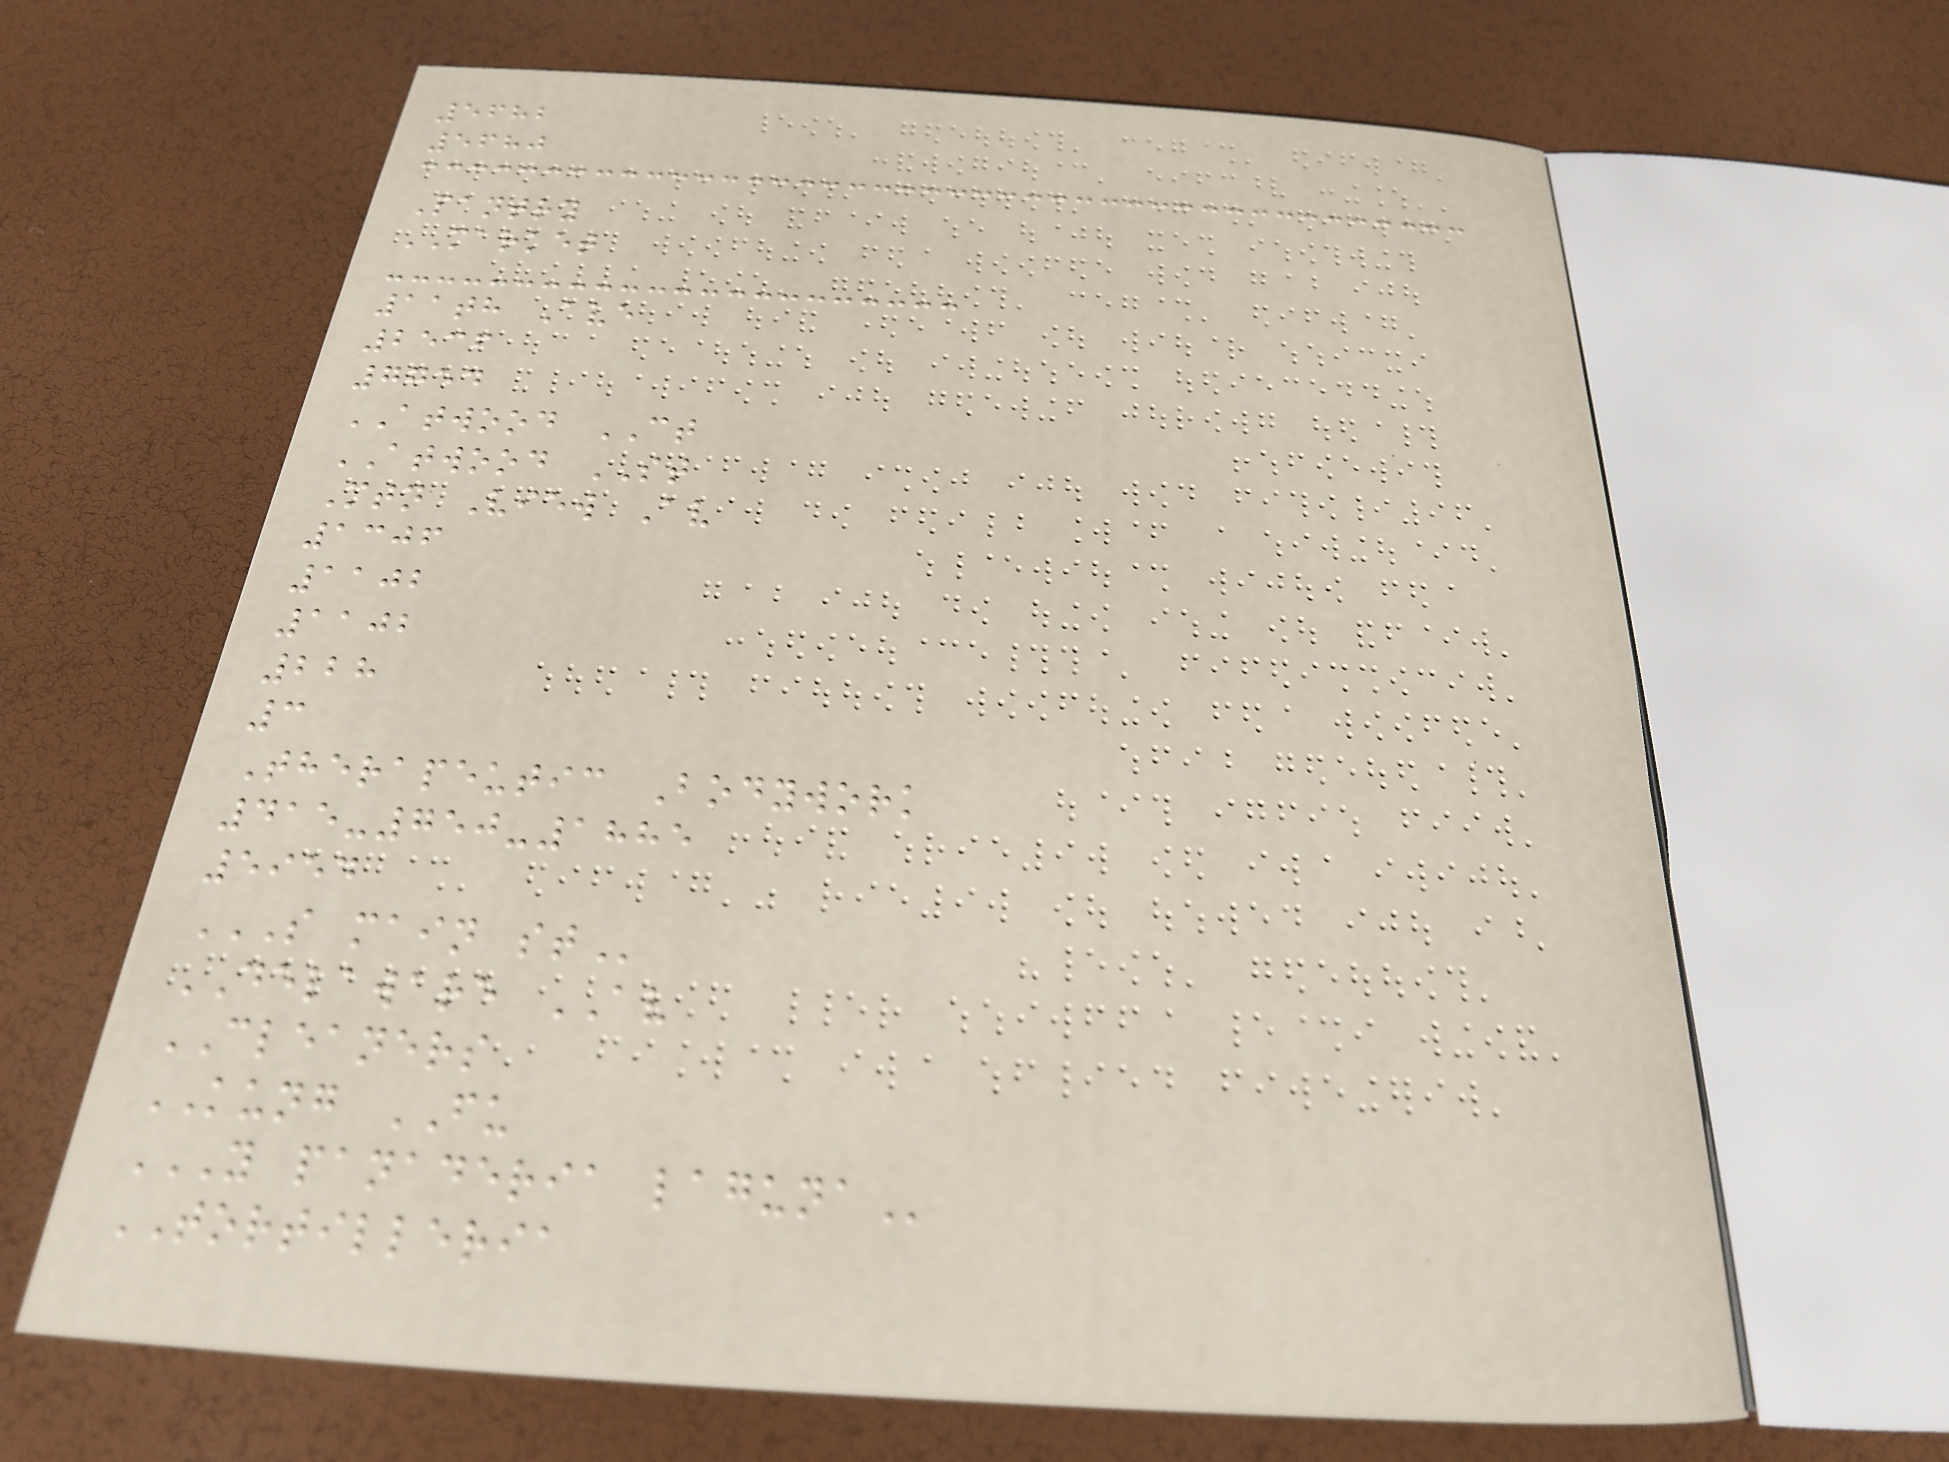5682
5680
Pantry
MARKET
11th Ave
2536
7754
ATWOOD CT
ATWOOD ST
Mtn View Av
1306
1102
1102
228
3
Therapeutic Bodywork
415-750-1885
5954
S MAIN ST
DELAWARE AV
CLEANERS
KUNG FU
Y PANADERIA LAGUNA
TORTILLERIA
